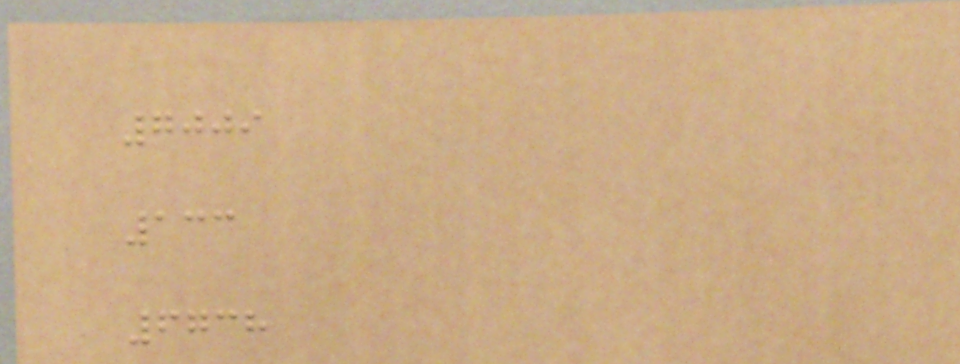7009
133
6738
